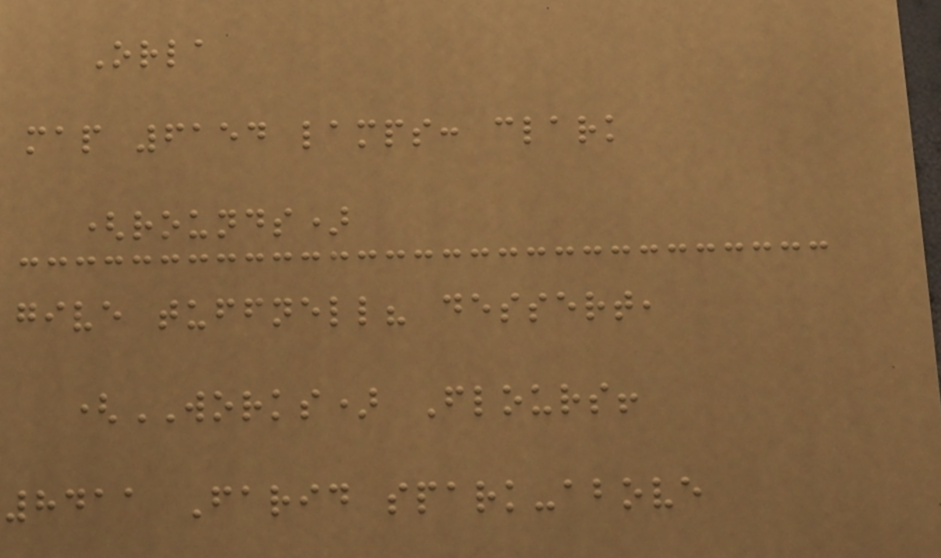Orla
map 6154 lamps: clark
(rounds)
give tuffnell? dessert,
(WORKS) Flours!
8411 Farid spark-above
